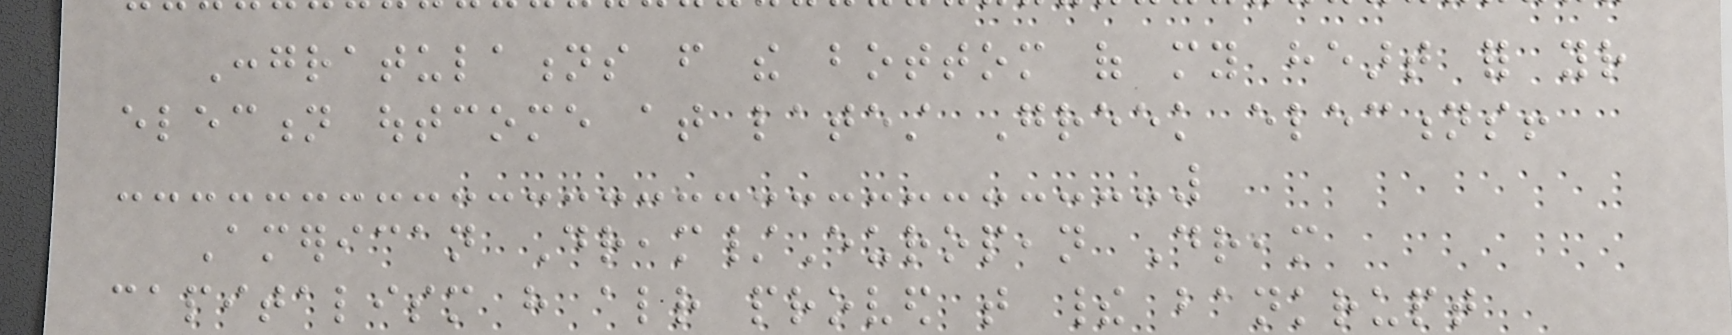Congratulations from the bottom of my heart for your
election outcome at latest Greek elections!
American Dream/European Dream
capitalism have already proved that their bankrupt
